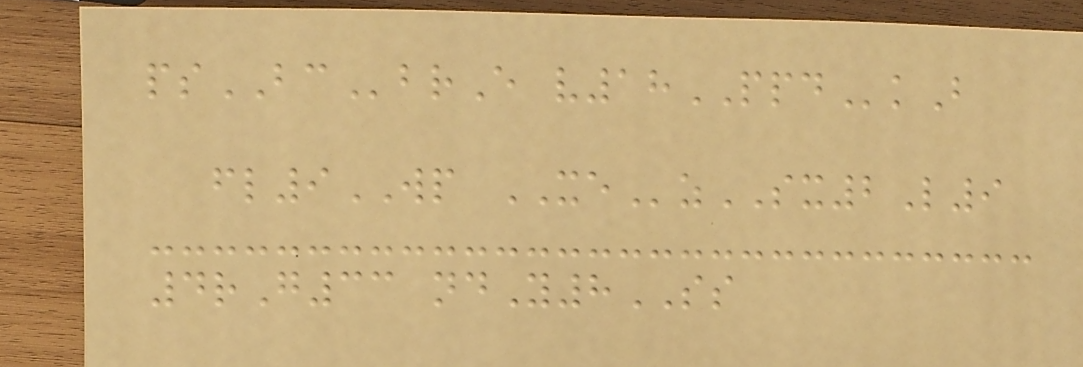psBCbrE v18PPDkB
fl9WP XEzSX2L9
4rG33 ndY8SS
